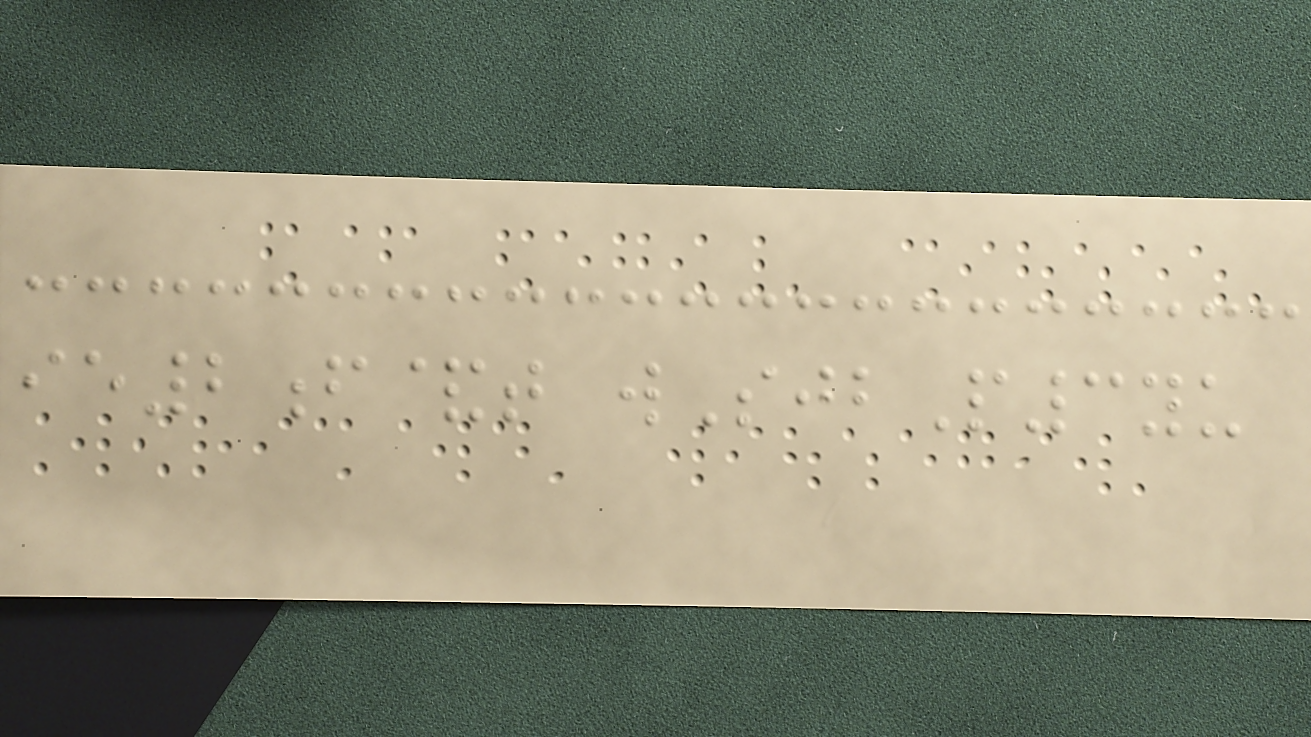ie2f&t wSjbP3yu
